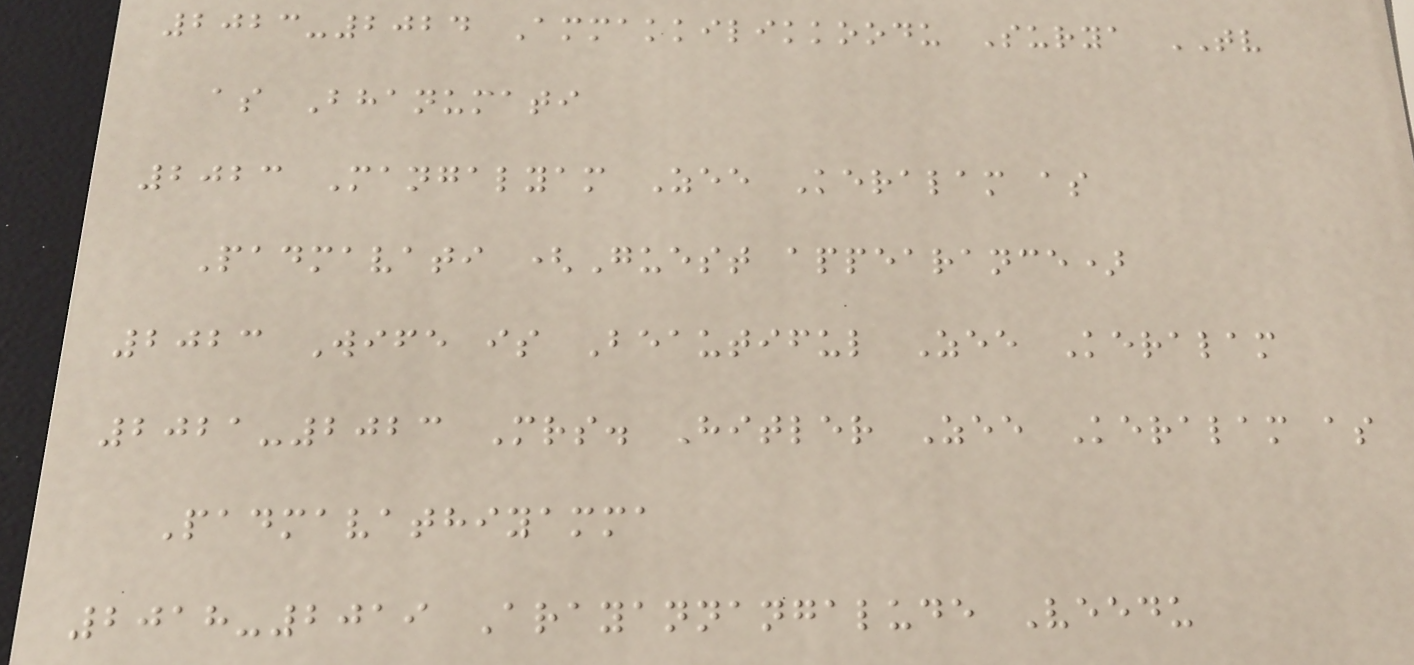2023-2024 Ammakkilikkoodu Surya TV
as Bhanumati
2023 Mangalyam Zee Keralam as
Padmavati (Guest appearance)
2023 Wife is Beautiful Zee Keralam
2021-2023 Mrs. Hitler Zee Keralam as
Padmavathiyamma
2018-2019 Arayannangalude Veedu
